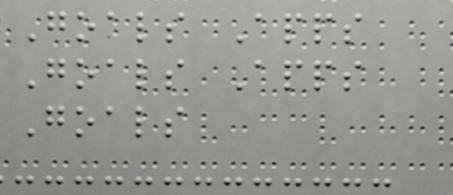Goals Apps
Goals Apps
Goals
